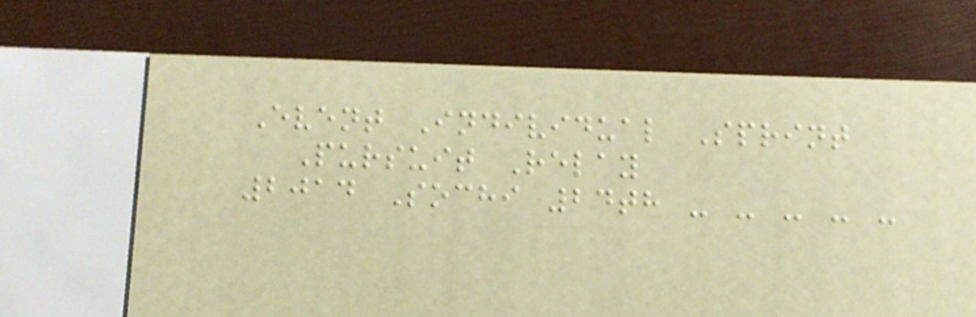Event Individual Sprint
Pursuit Relay
2014 Sochi 24th - - - - -
